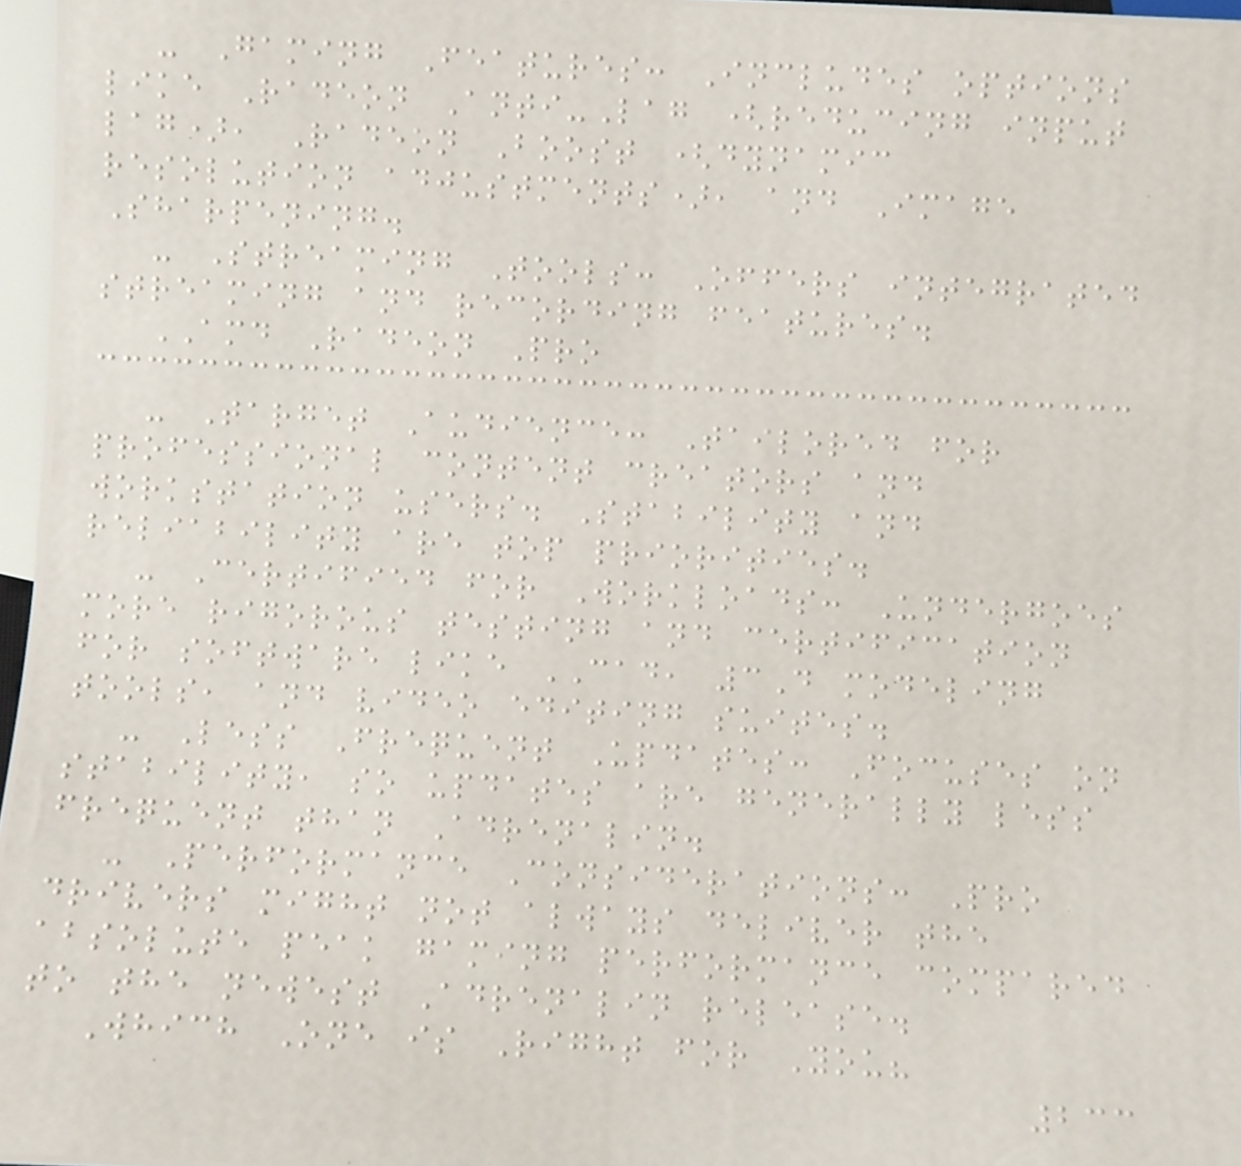- Gaming Features: Includes options
like Radeon Anti-Lag (reducing input
lag), Radeon Boost (dynamic
resolution adjustments), and Image
Sharpening.
- Streaming Tools: Offers integrated
streaming and recording features.
AMD Radeon Pro
- Target Audience: Tailored for
professional content creators and
workstation users. Stability and
reliability are top priorities.
- Certified for Workloads: Undergoes
more rigorous testing and certification
for software like CAD, 3D modeling
tools, and video editing suites.
- Less Frequent Updates: Focuses on
stability, so updates are generally less
frequent than Adrenalin.
- Performance Considerations: Pro
drivers might not always deliver the
absolute peak gaming performance compared
to the newest Adrenalin release.
Which One is Right for You?
233
